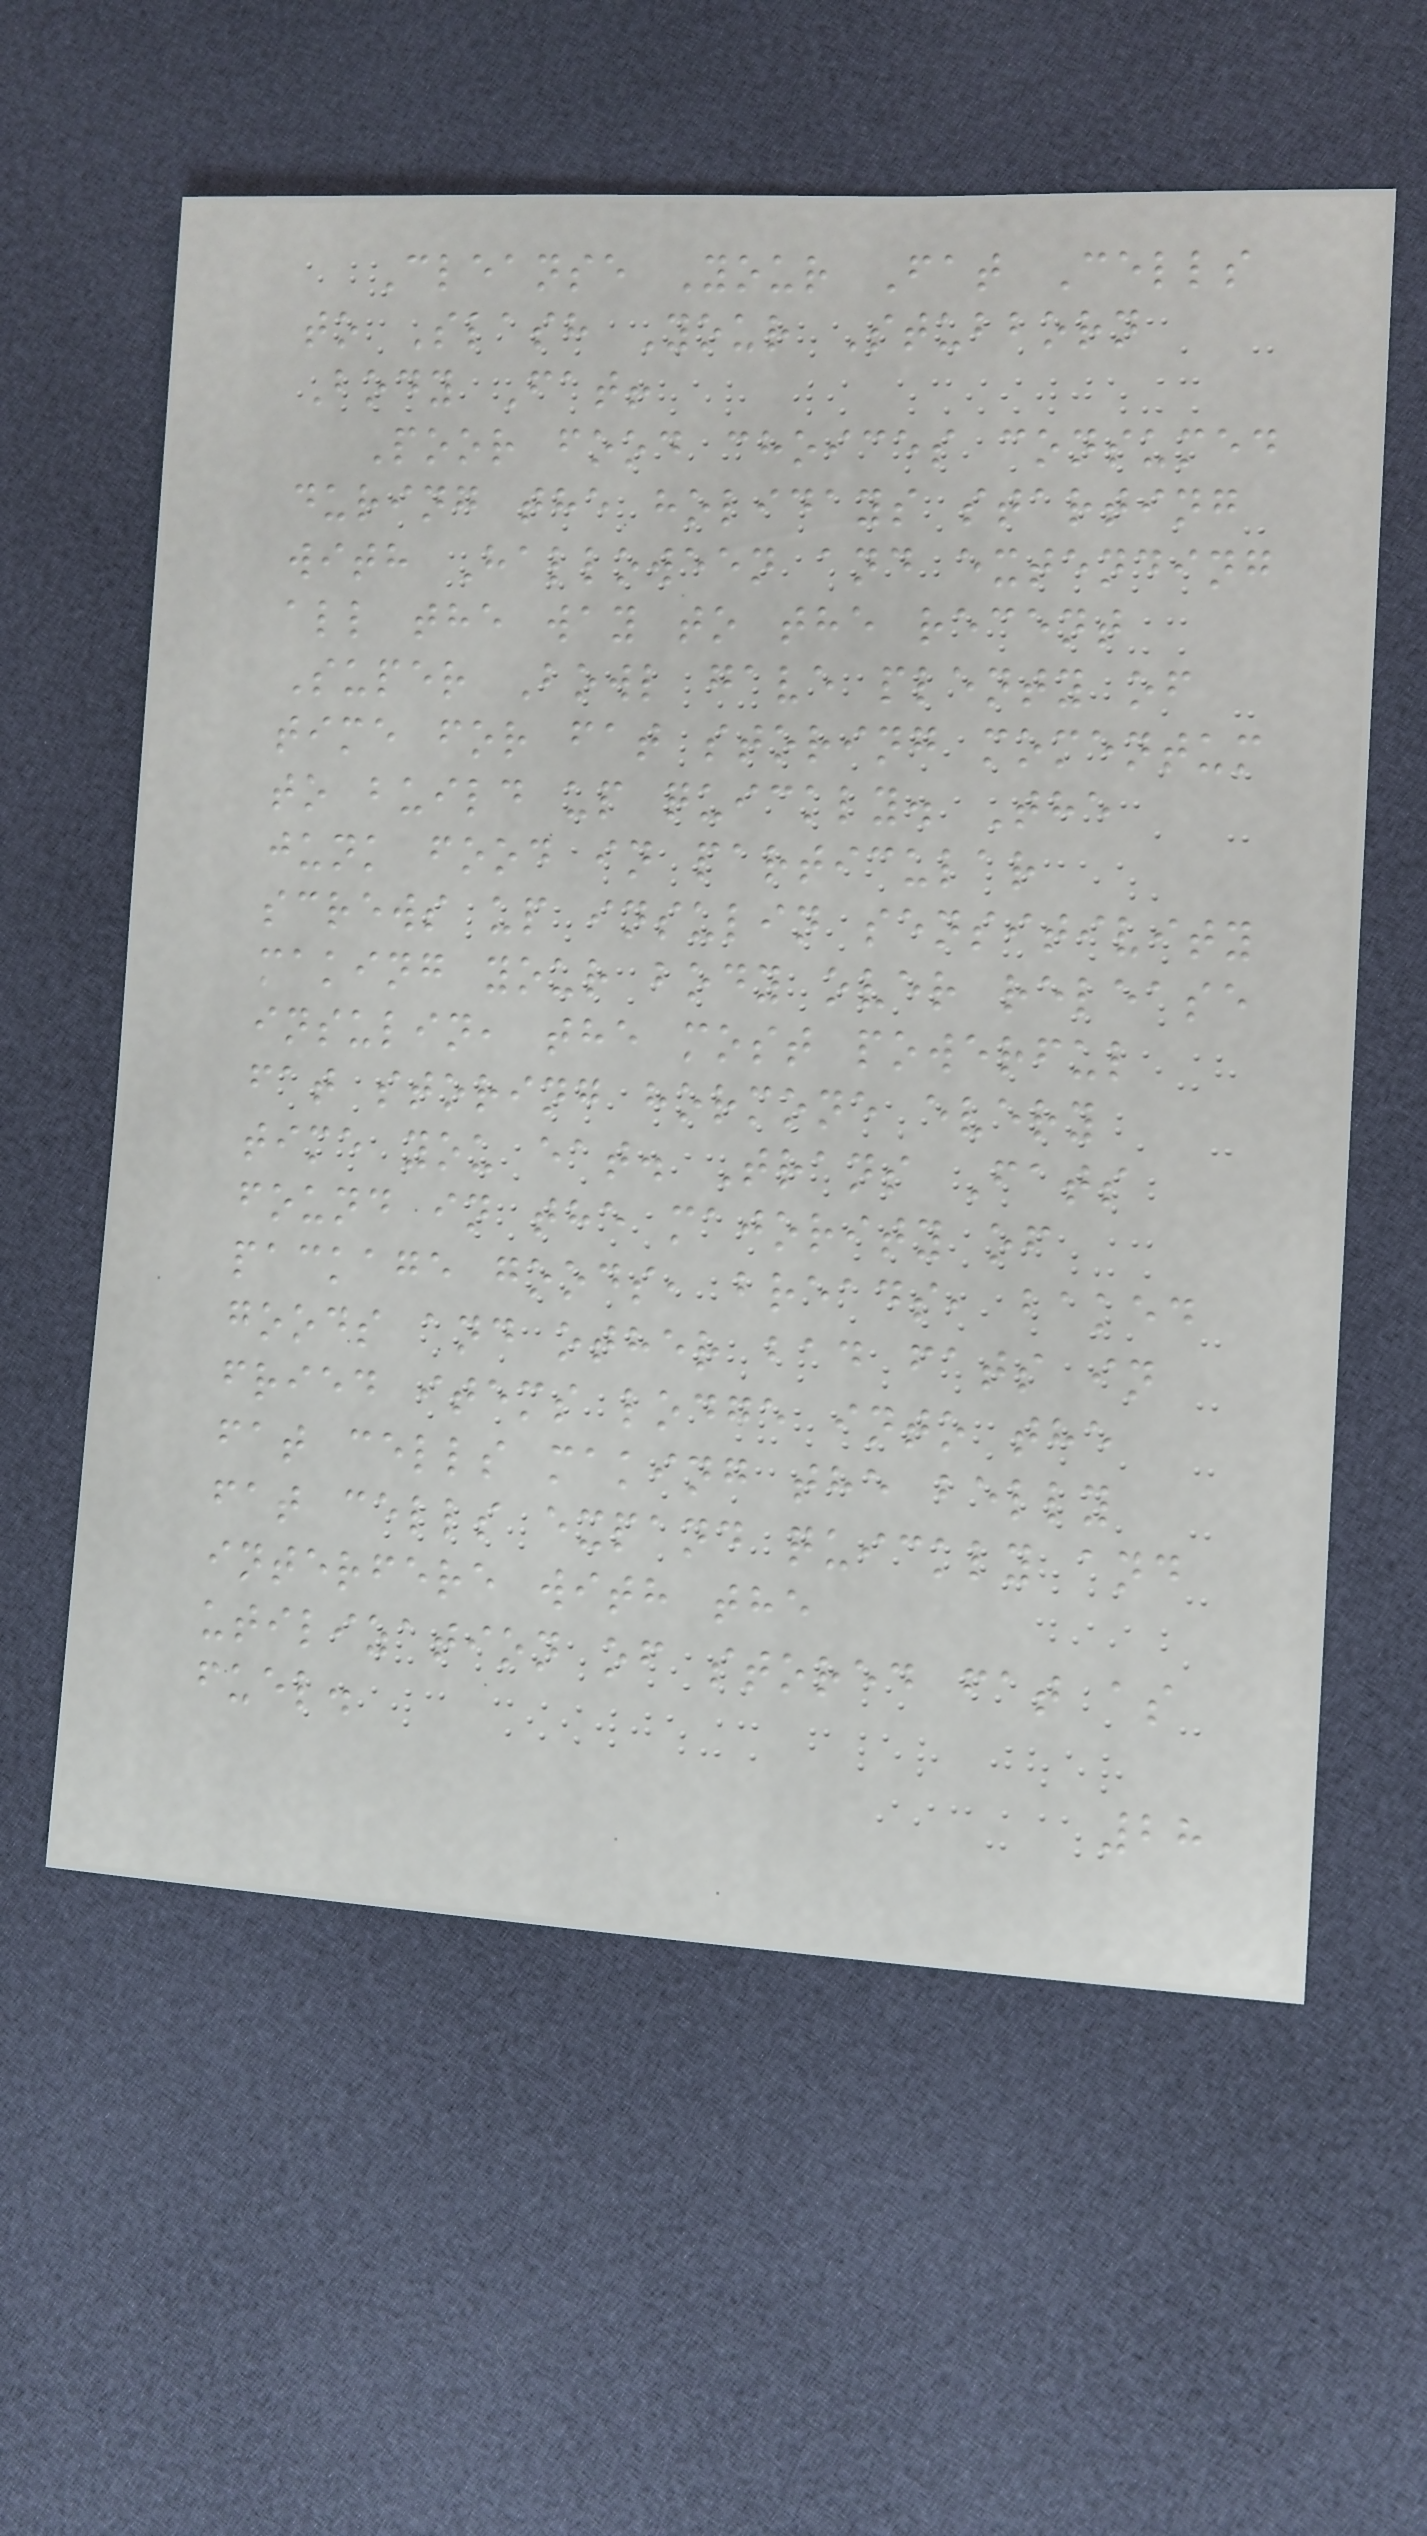Cleanse Your Fat Cells
to Slash Your Stubborn
Body Fat!
Poor food choices consumed
during the holidays starting
with Halloween and extending
all the way to the recent
Super Bowl gave plenty of
time for fat storing momentum
to build up quickly. The
junk food in particular
screws up insulin sensitivity
making your body over release
insulin, the most powerful
fat storing hormone every
time you eat. Trans Fats
found in the majority of
package goods, breads, baked
goods and other bad fats in
fried items lodge into the
fat cells making the belly
fat cells expand quickly and
interfere with the
utilization of stored fat as
fuel.
28
